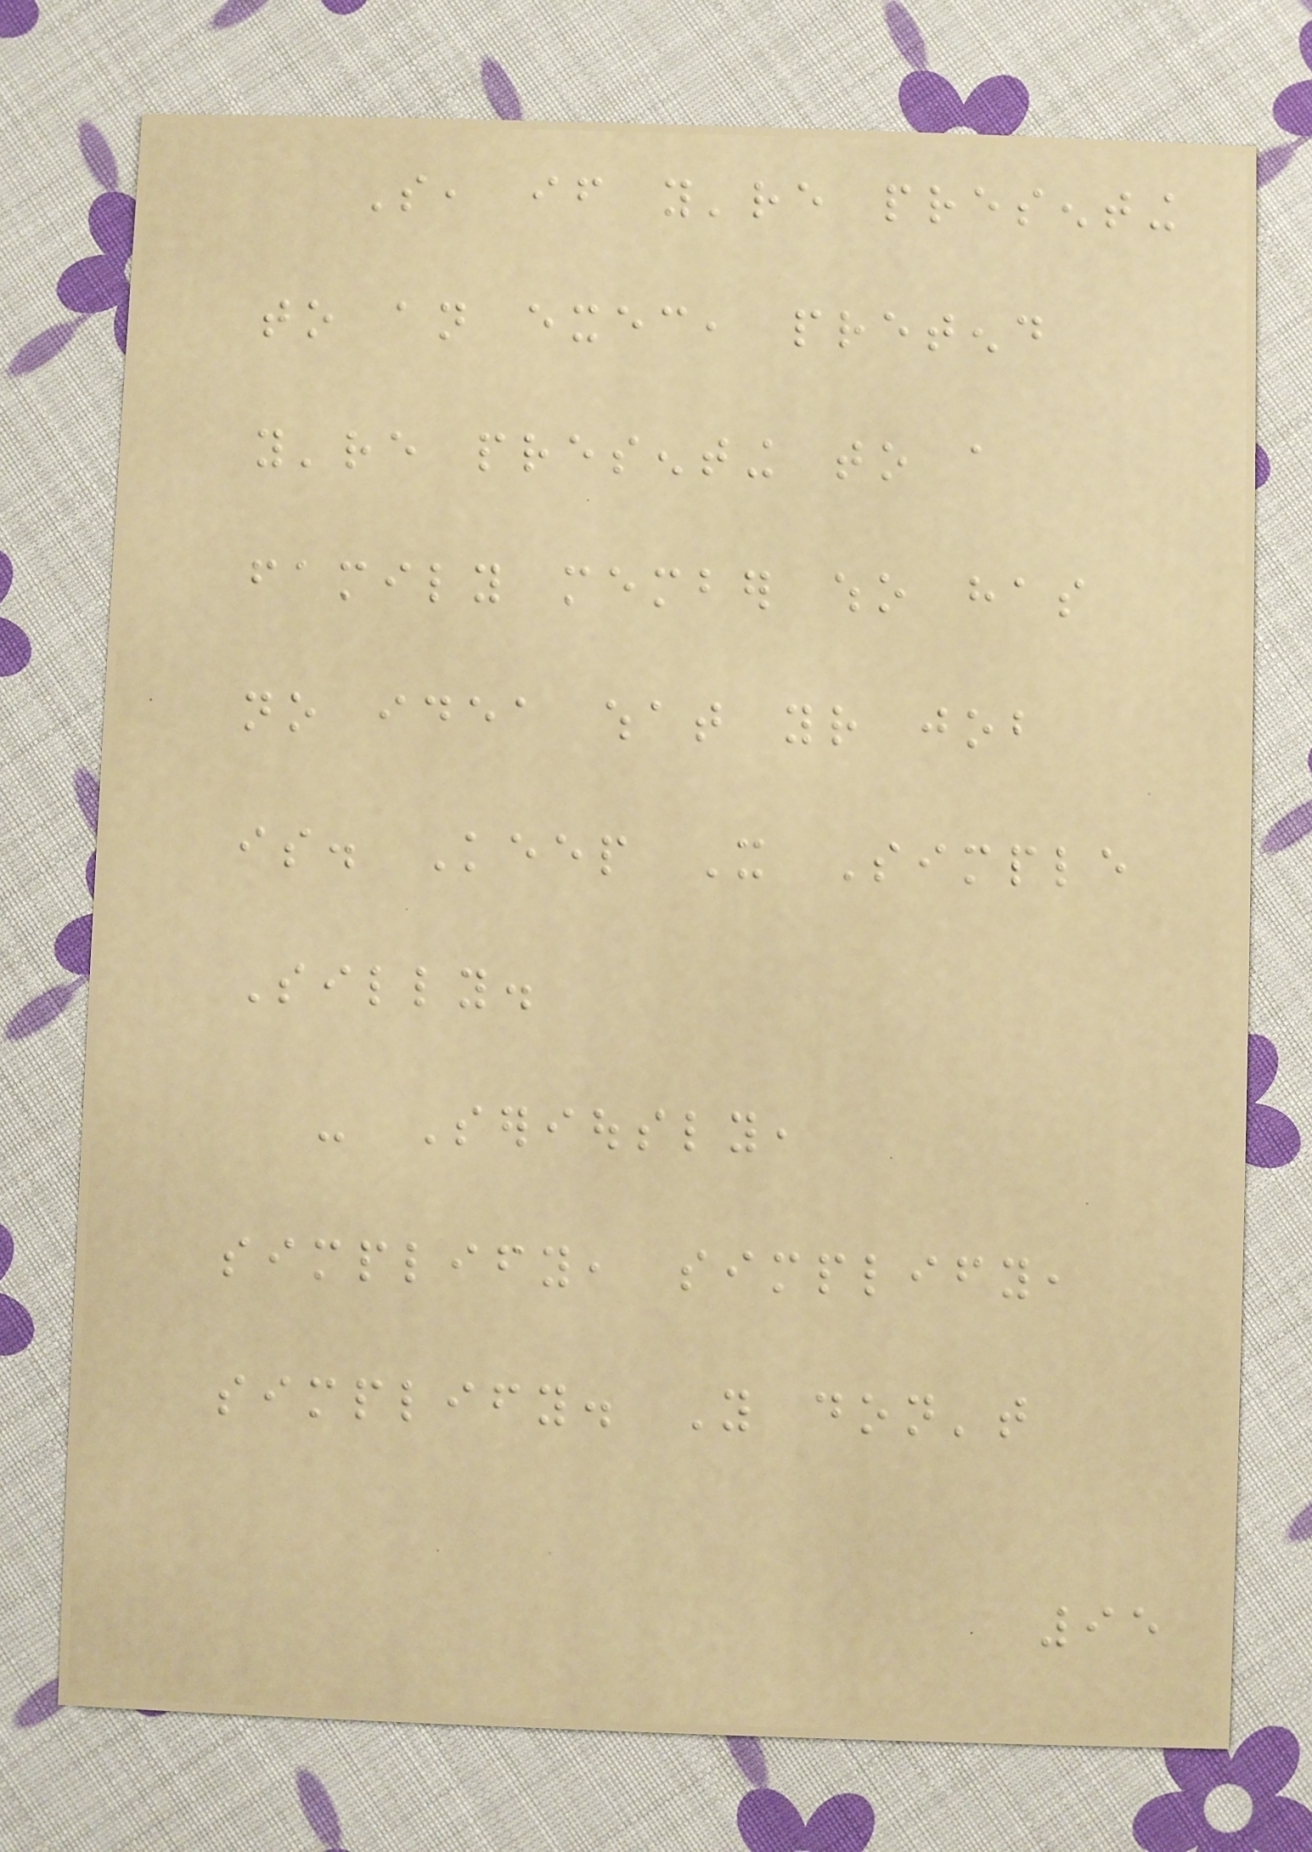So, if you're presenting
to an exec, pretend
you're presenting to a
family member who has
no idea what your job
is. Keep It Simple
Silly.
- Seriously,
simplify, simplify,
simplify. You don't
95
